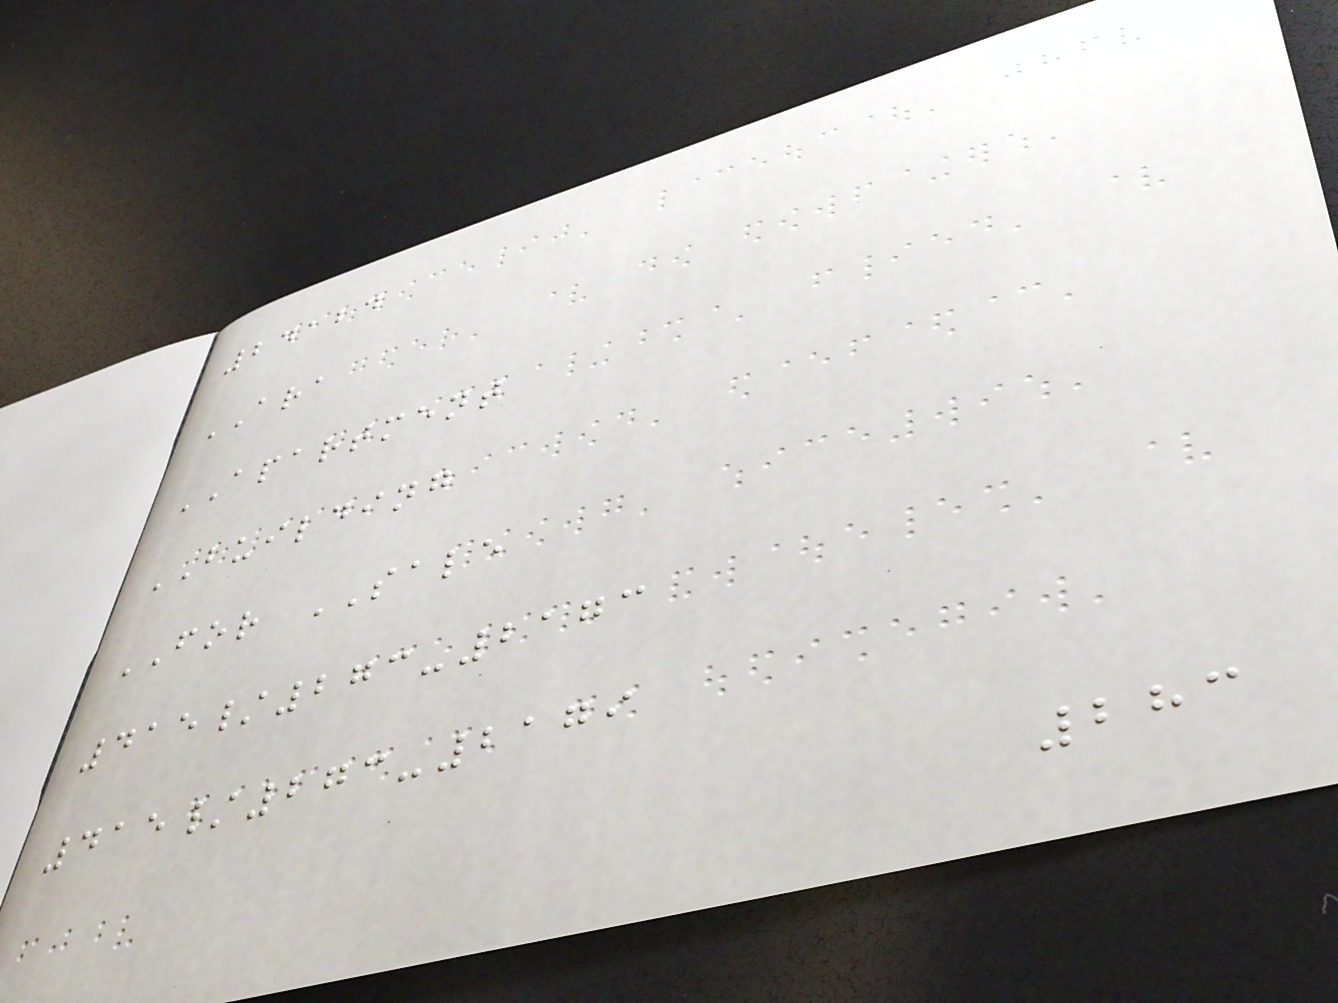24124
ARA
APARTMENT
BUILDING
FOR SALE
415/273-2173
415/273-2179
283
